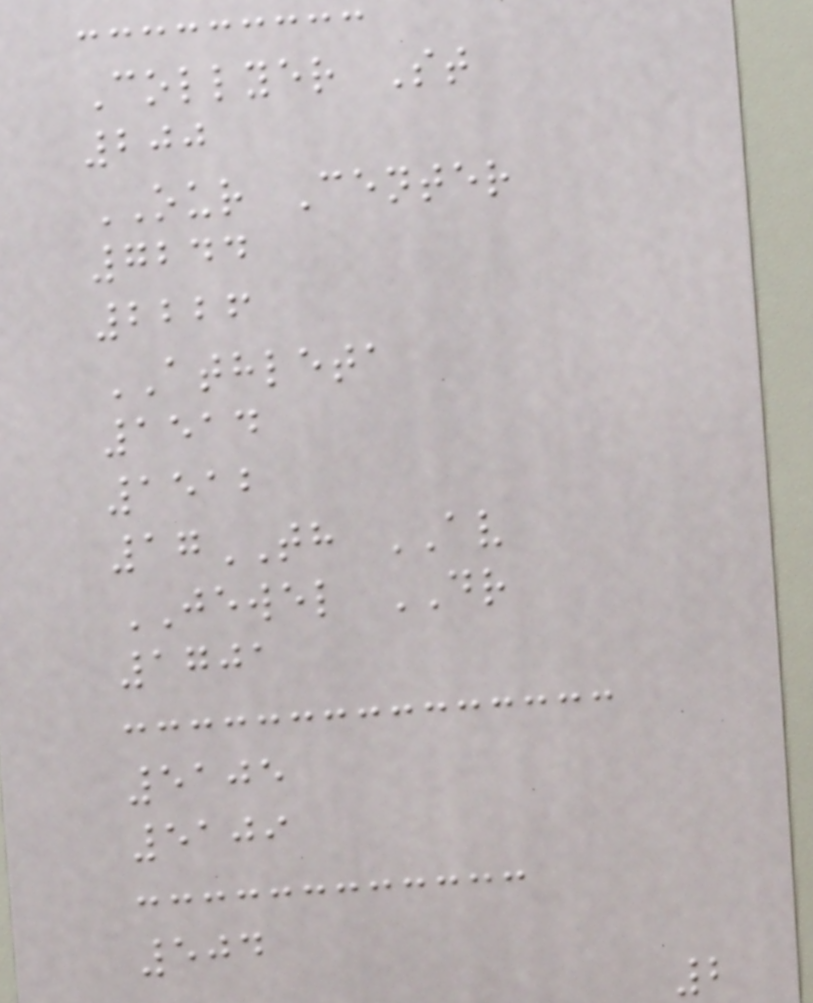Collyer St
200
OUR Center
7244
2226
ATHLETA
1514
1512
17TH AV
JEWEL DR
1701
5105
5109
504
2
